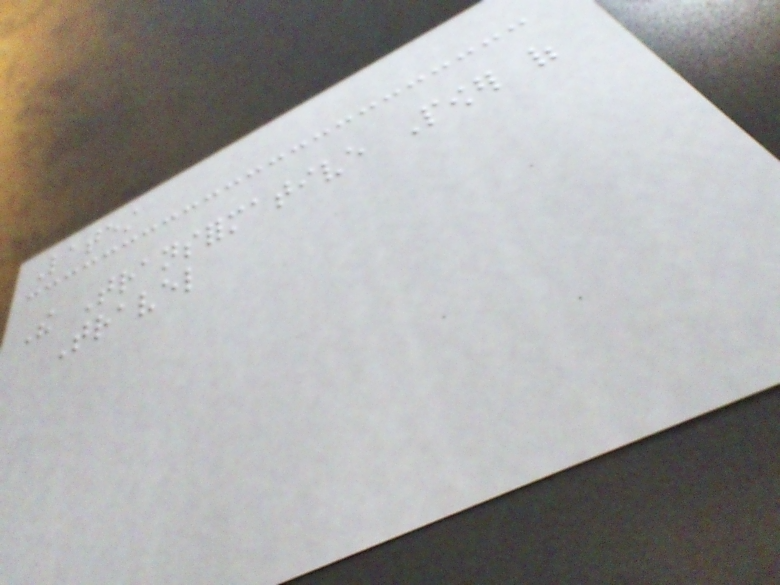Latest
The Transformative Power of
Travel
